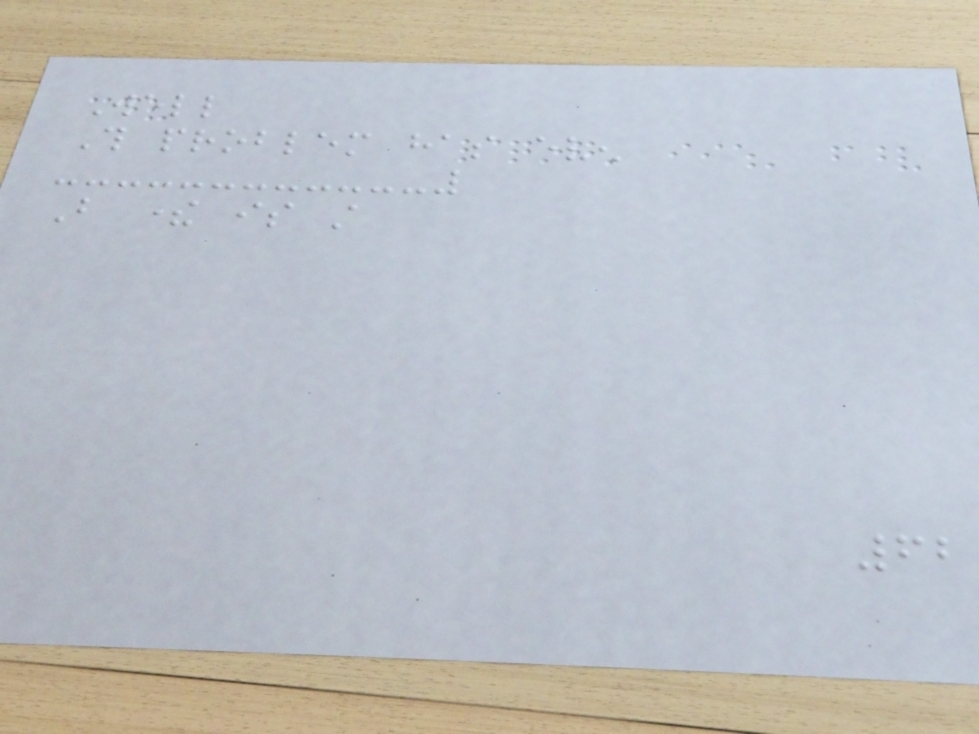Well
This problem has even
But there is still
62
